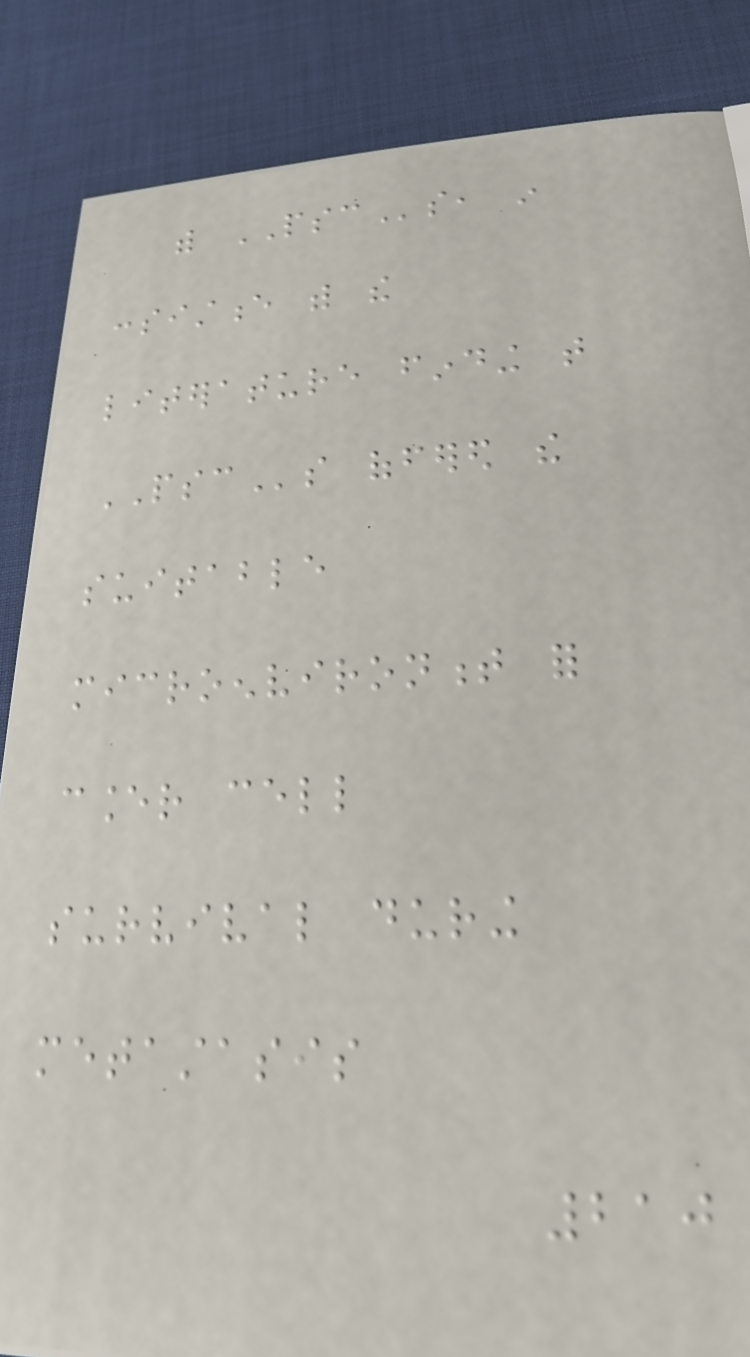with PSCs, in
consistence with the
literature finding that
PSCs offered the
suitable
microenvironment for
cancer cell
survival during
metastasis
210
